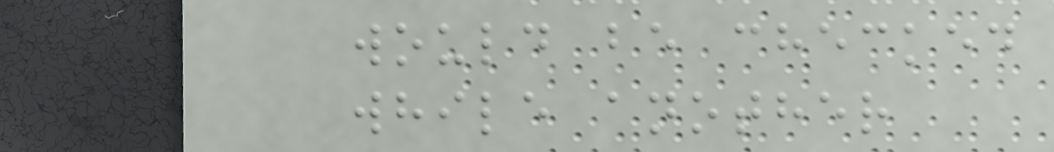would be checked
while another
